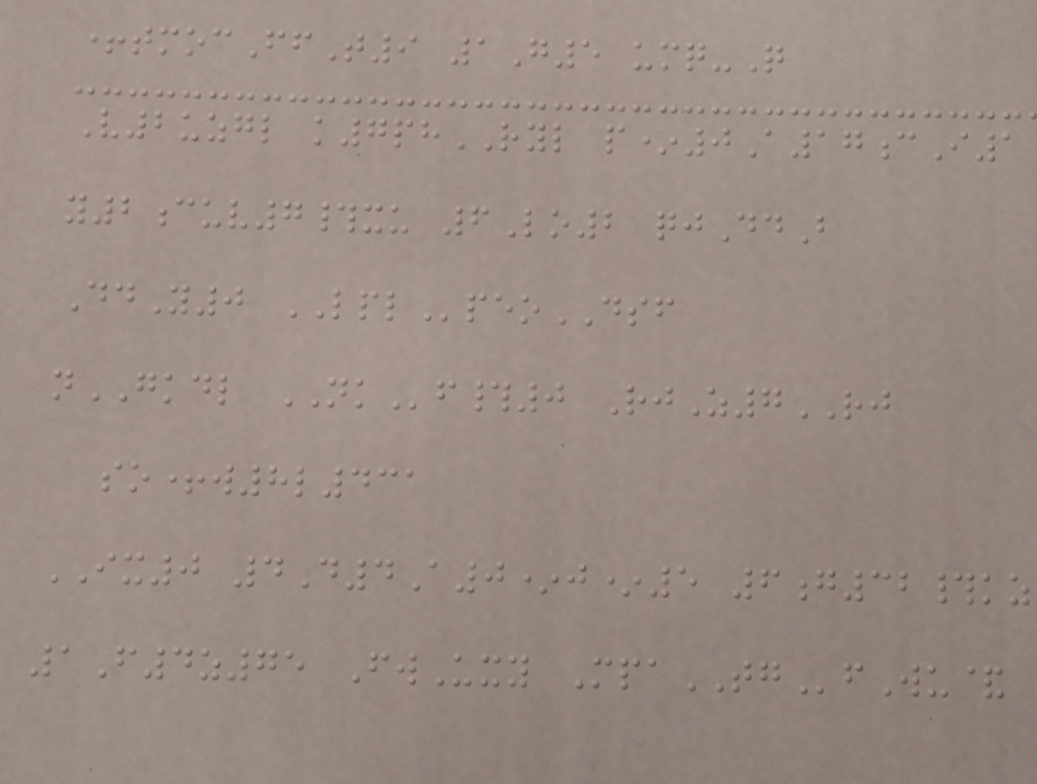+tmocFfT9 1G5 umq-Q
V2uzgl k7phRYL p*0A17cI1
y2cuv7#xu 6Lo2 qjDdB
DdY0 LPLpeoDSF
nGKDL NKf#0 RjZ7RJ
so+w8l431
IX0 4D4A0*j*5 6g32#kz
1F4z75 FwUxy MpaTGfWu&
